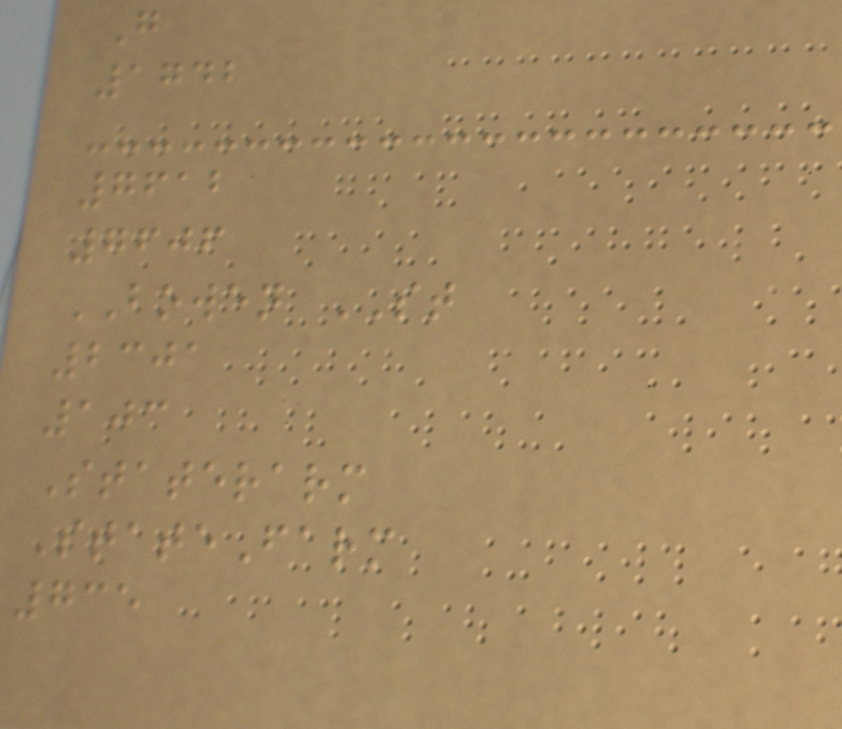G
1742
7612
7606
BOWEN ST
2301
103
Staterarm
StateFarm
735
